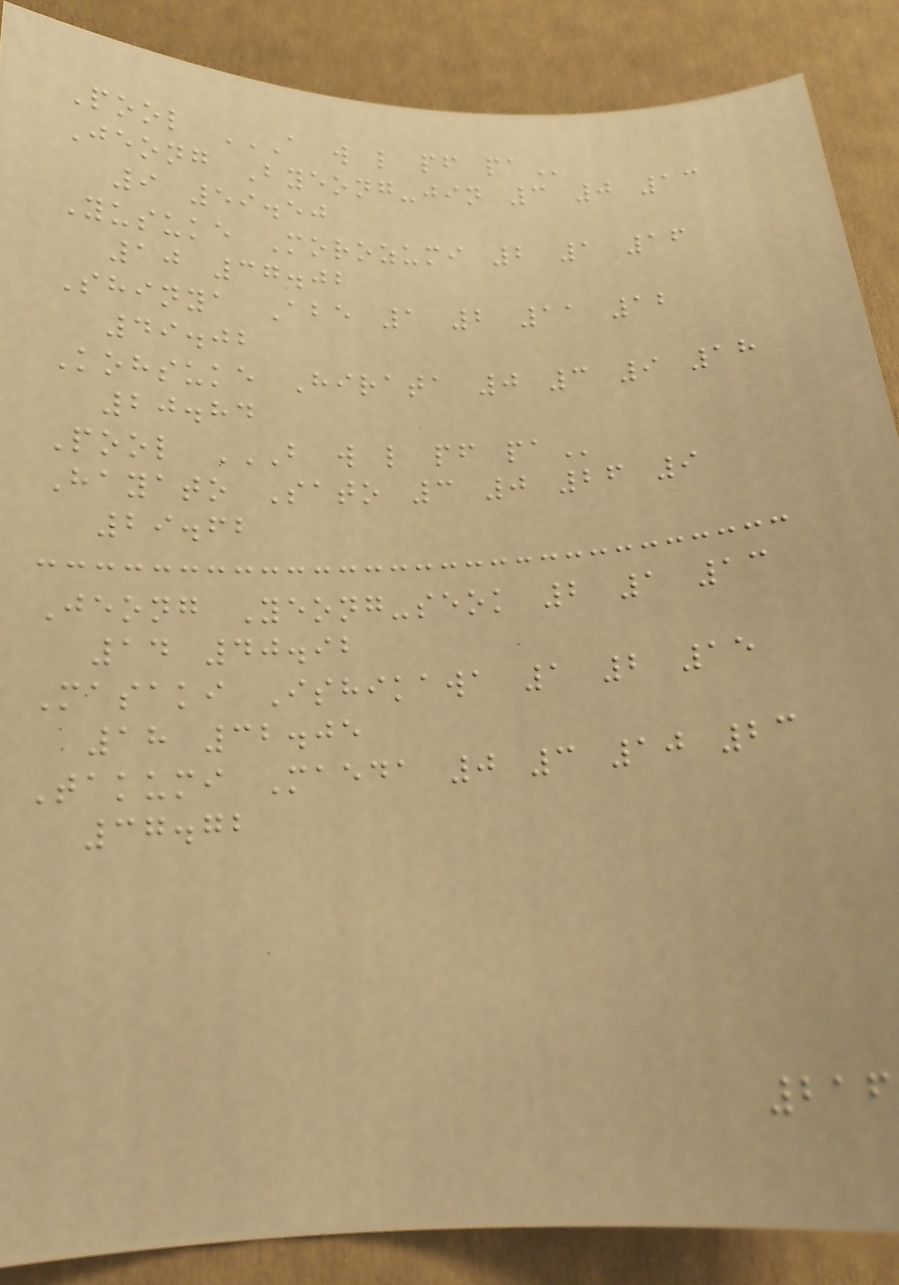Pool A W L PF PA
Jeong Byeong-jin 3 0 13
9 59.50
Yusuke Morozumi 2 1 16
10 37.02
Shinya Abe 1 2 11 12
49.02
Kohsuke Hirata 0 3 9 18
20.84
Pool B W L PF PA
Hayato Sato 3 0 26 9
29.62
Jeong Yeong-seok 2 1 13
14 40.92
Masaki Ishikawa 1 2 15
18 32.05
Takumi Maeda 0 3 10 23
37.72
216
